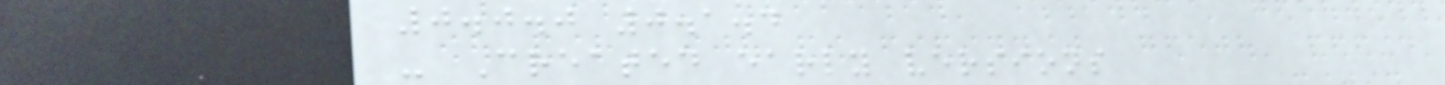0.0.0 0.1.4
- Created early versions
